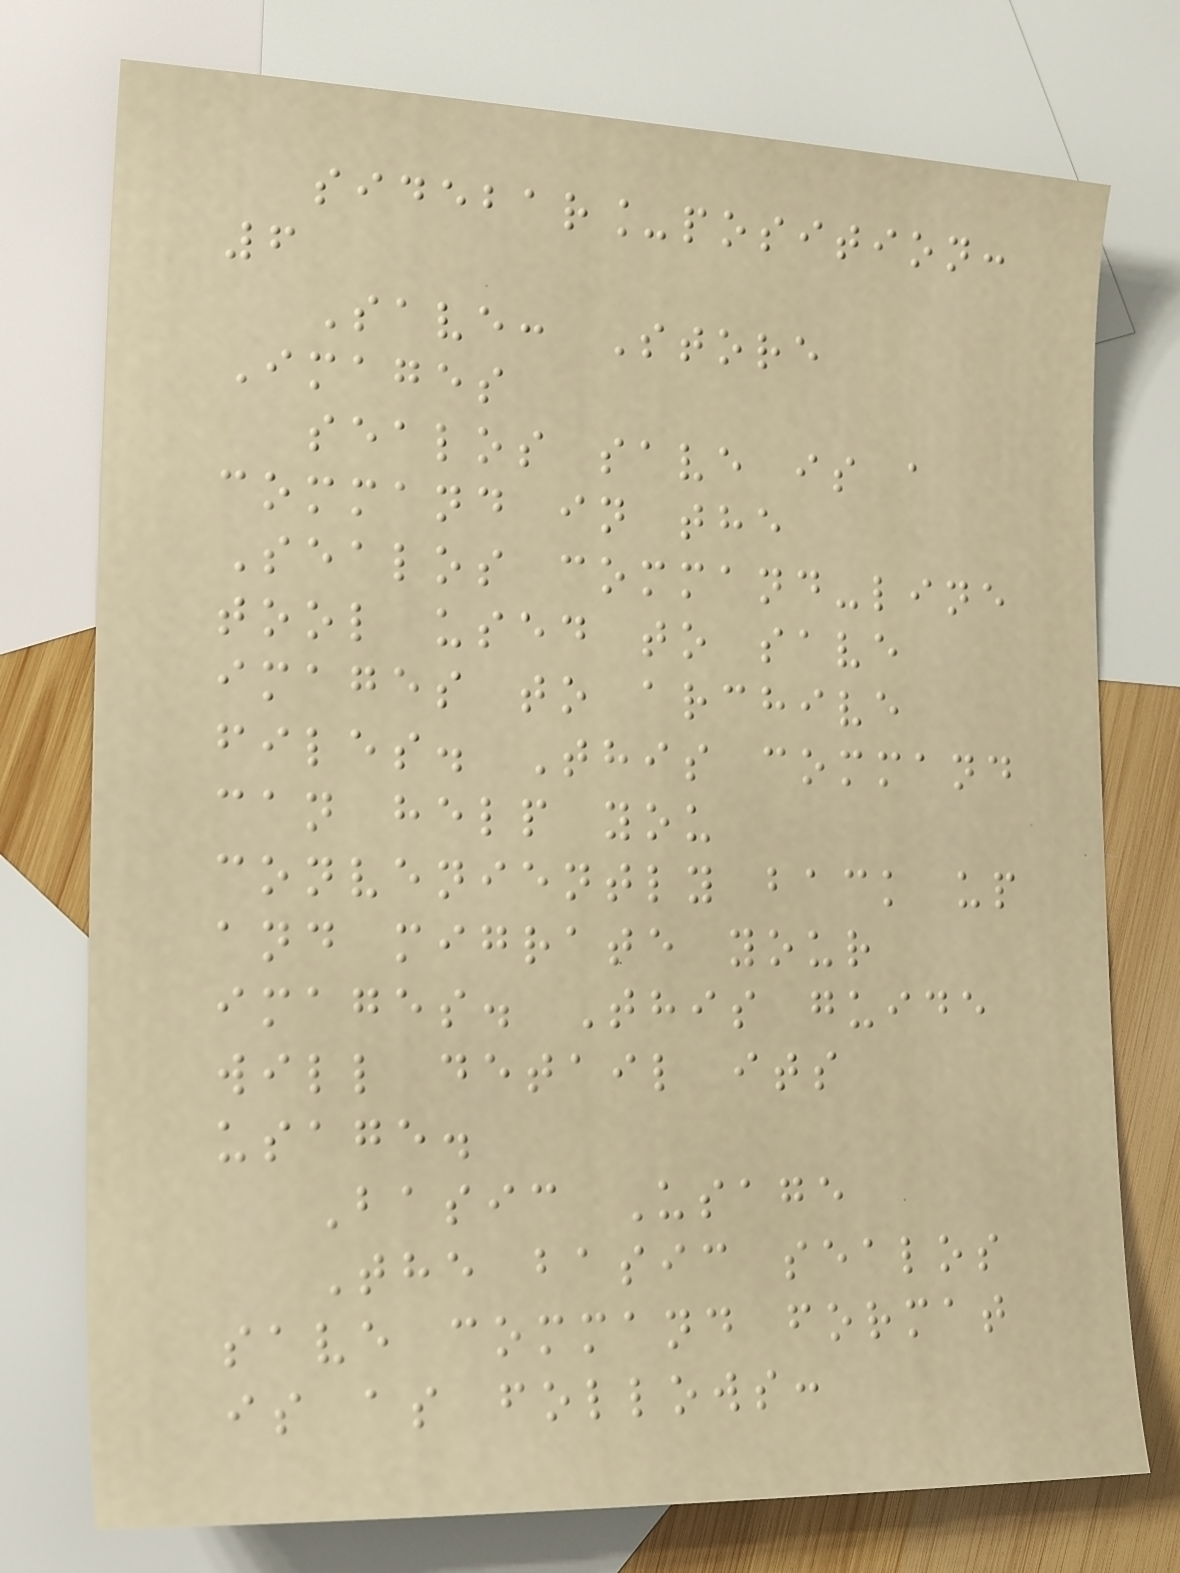sidebar_position:
6
Save: Store
Images
sealos save is a
command in the
Sealos command-line
tool used to save
images to archive
files. This command
can help you
conveniently back up
and migrate your
images. This guide
will detail its
usage.
Basic Usage
The basic sealos
save command format
is as follows:
